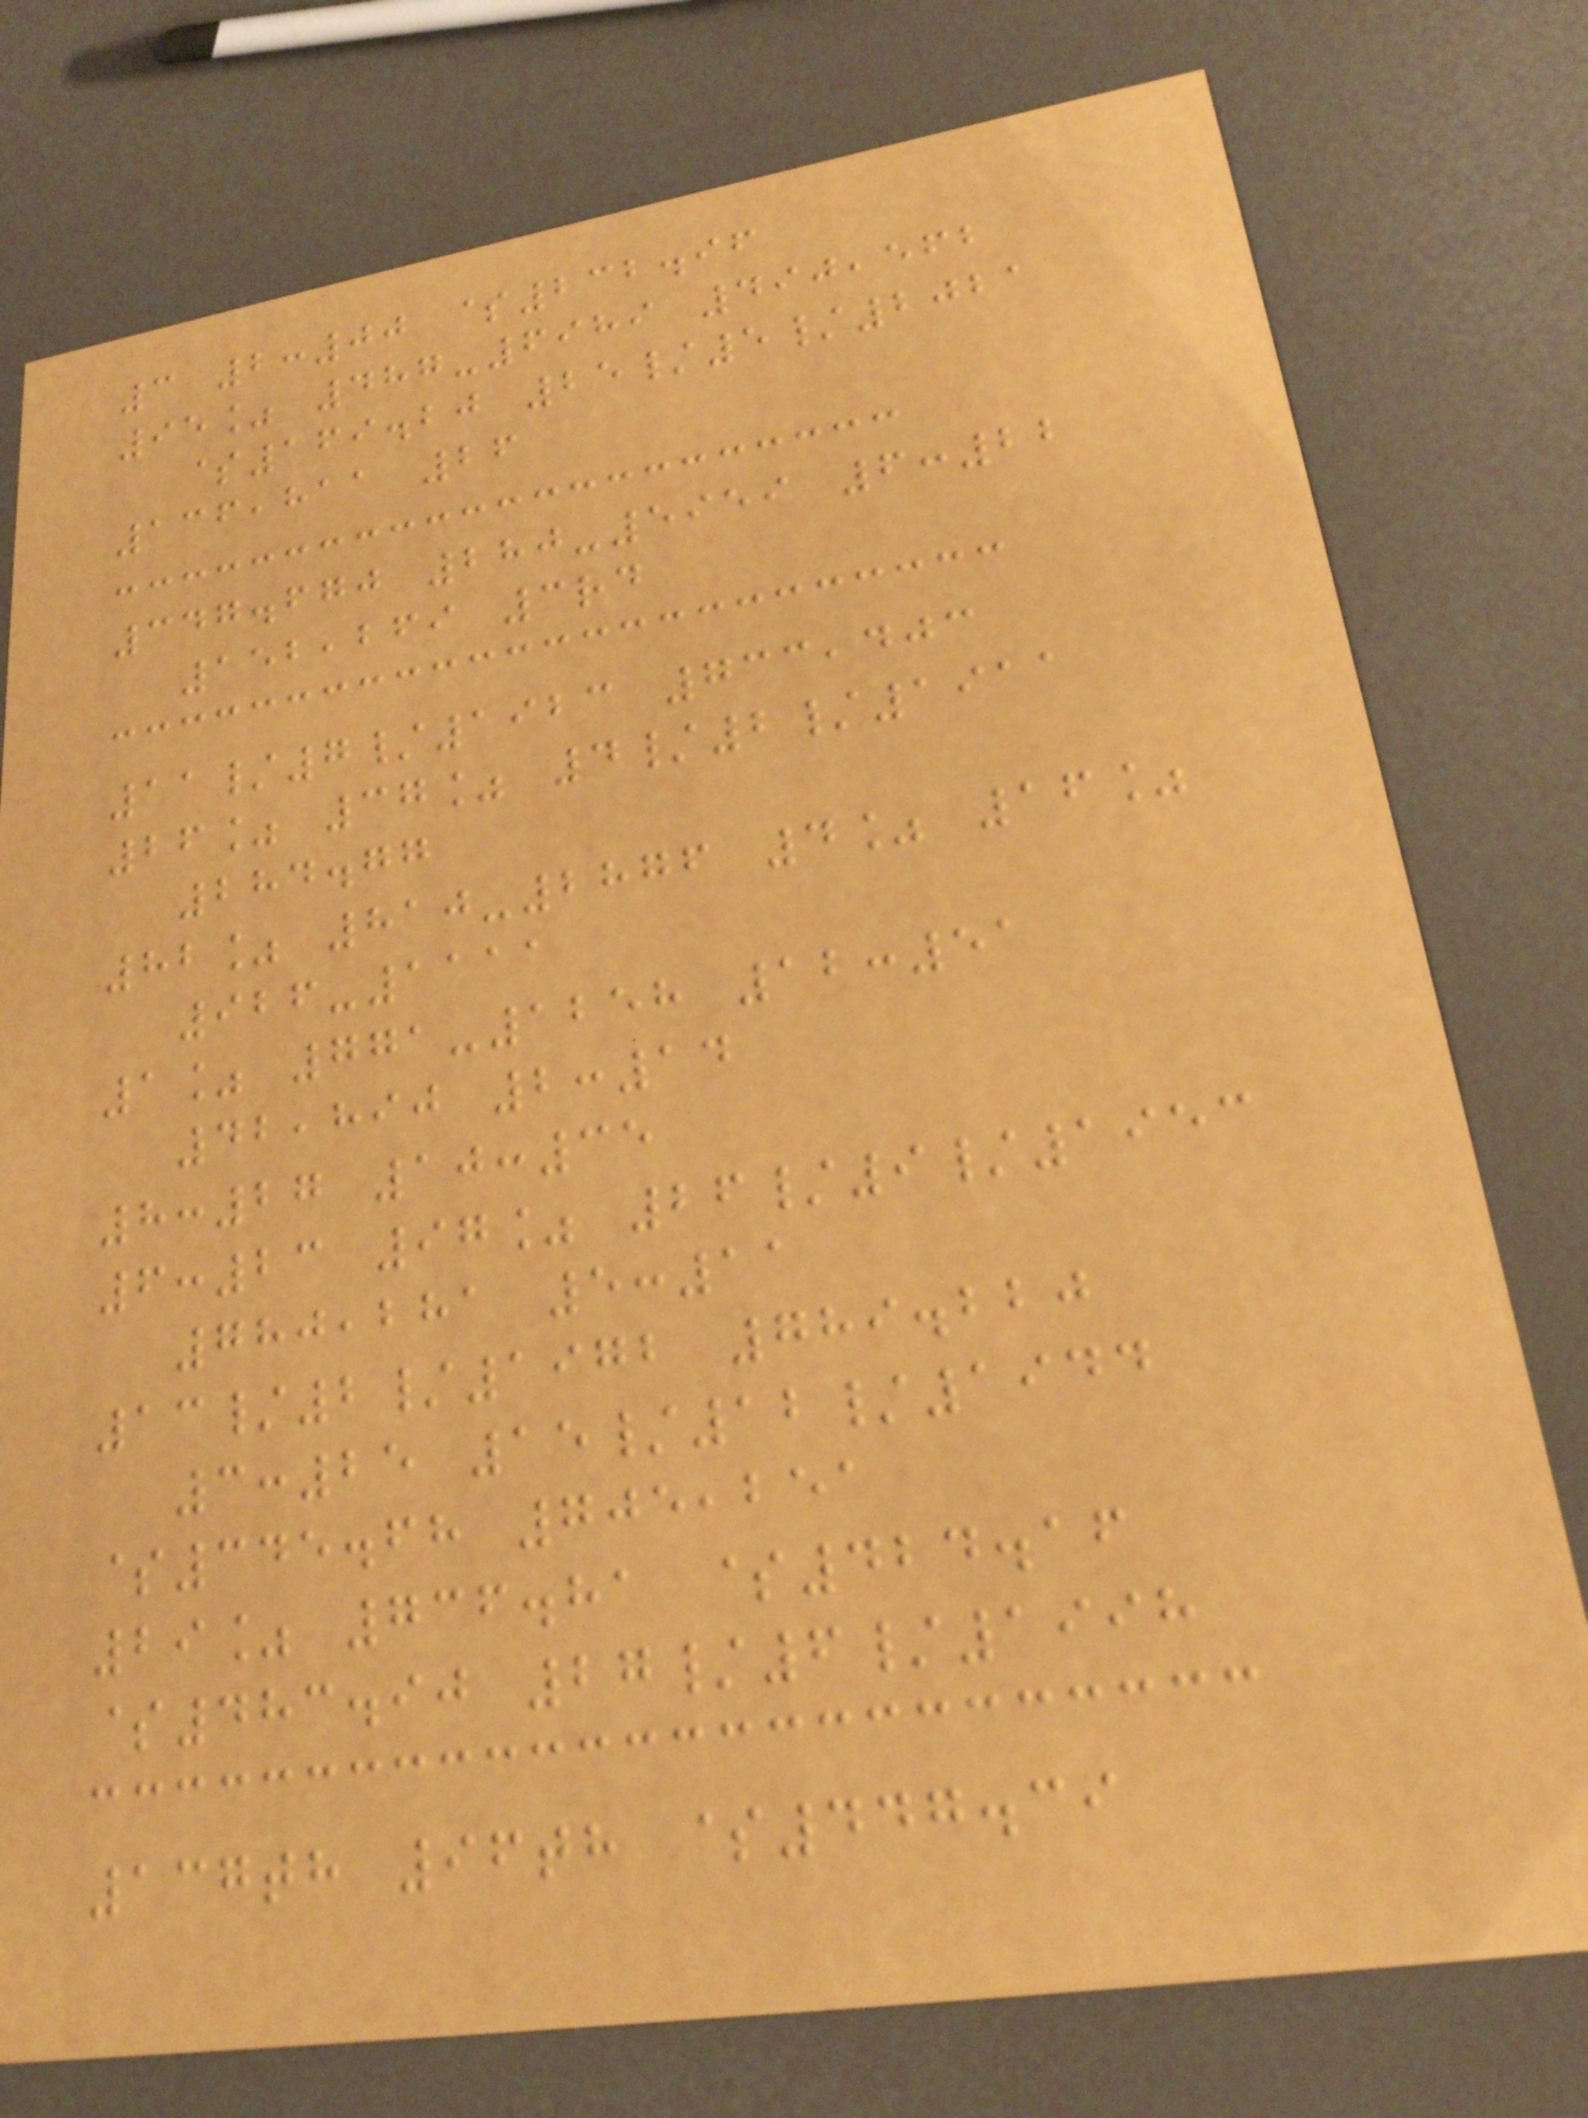3 2:00 $232.96
95% 487-6989 490,562
$169.20 25/5/2021
136,811 26
347.670 280-5959 6:22
152,269 3rd
11/7/1923 733,403
26% 37% 4/2/1911
284.77
82% 810-2876 4% 16%
926-1111
1% 771-1258 12:51
42,890 2:14
8:27 10:35
6:23 97% 26/9/1953
780,281 5:11
13/2/1972 789.220
3:25 15/12/1944
$345.68 705,251
29% 736.81 $424.16
$483.90 27/6/1998
137th 96th $447.39
